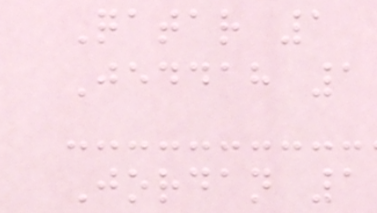Qatar 1
Jeddah 1
Jordan 1
